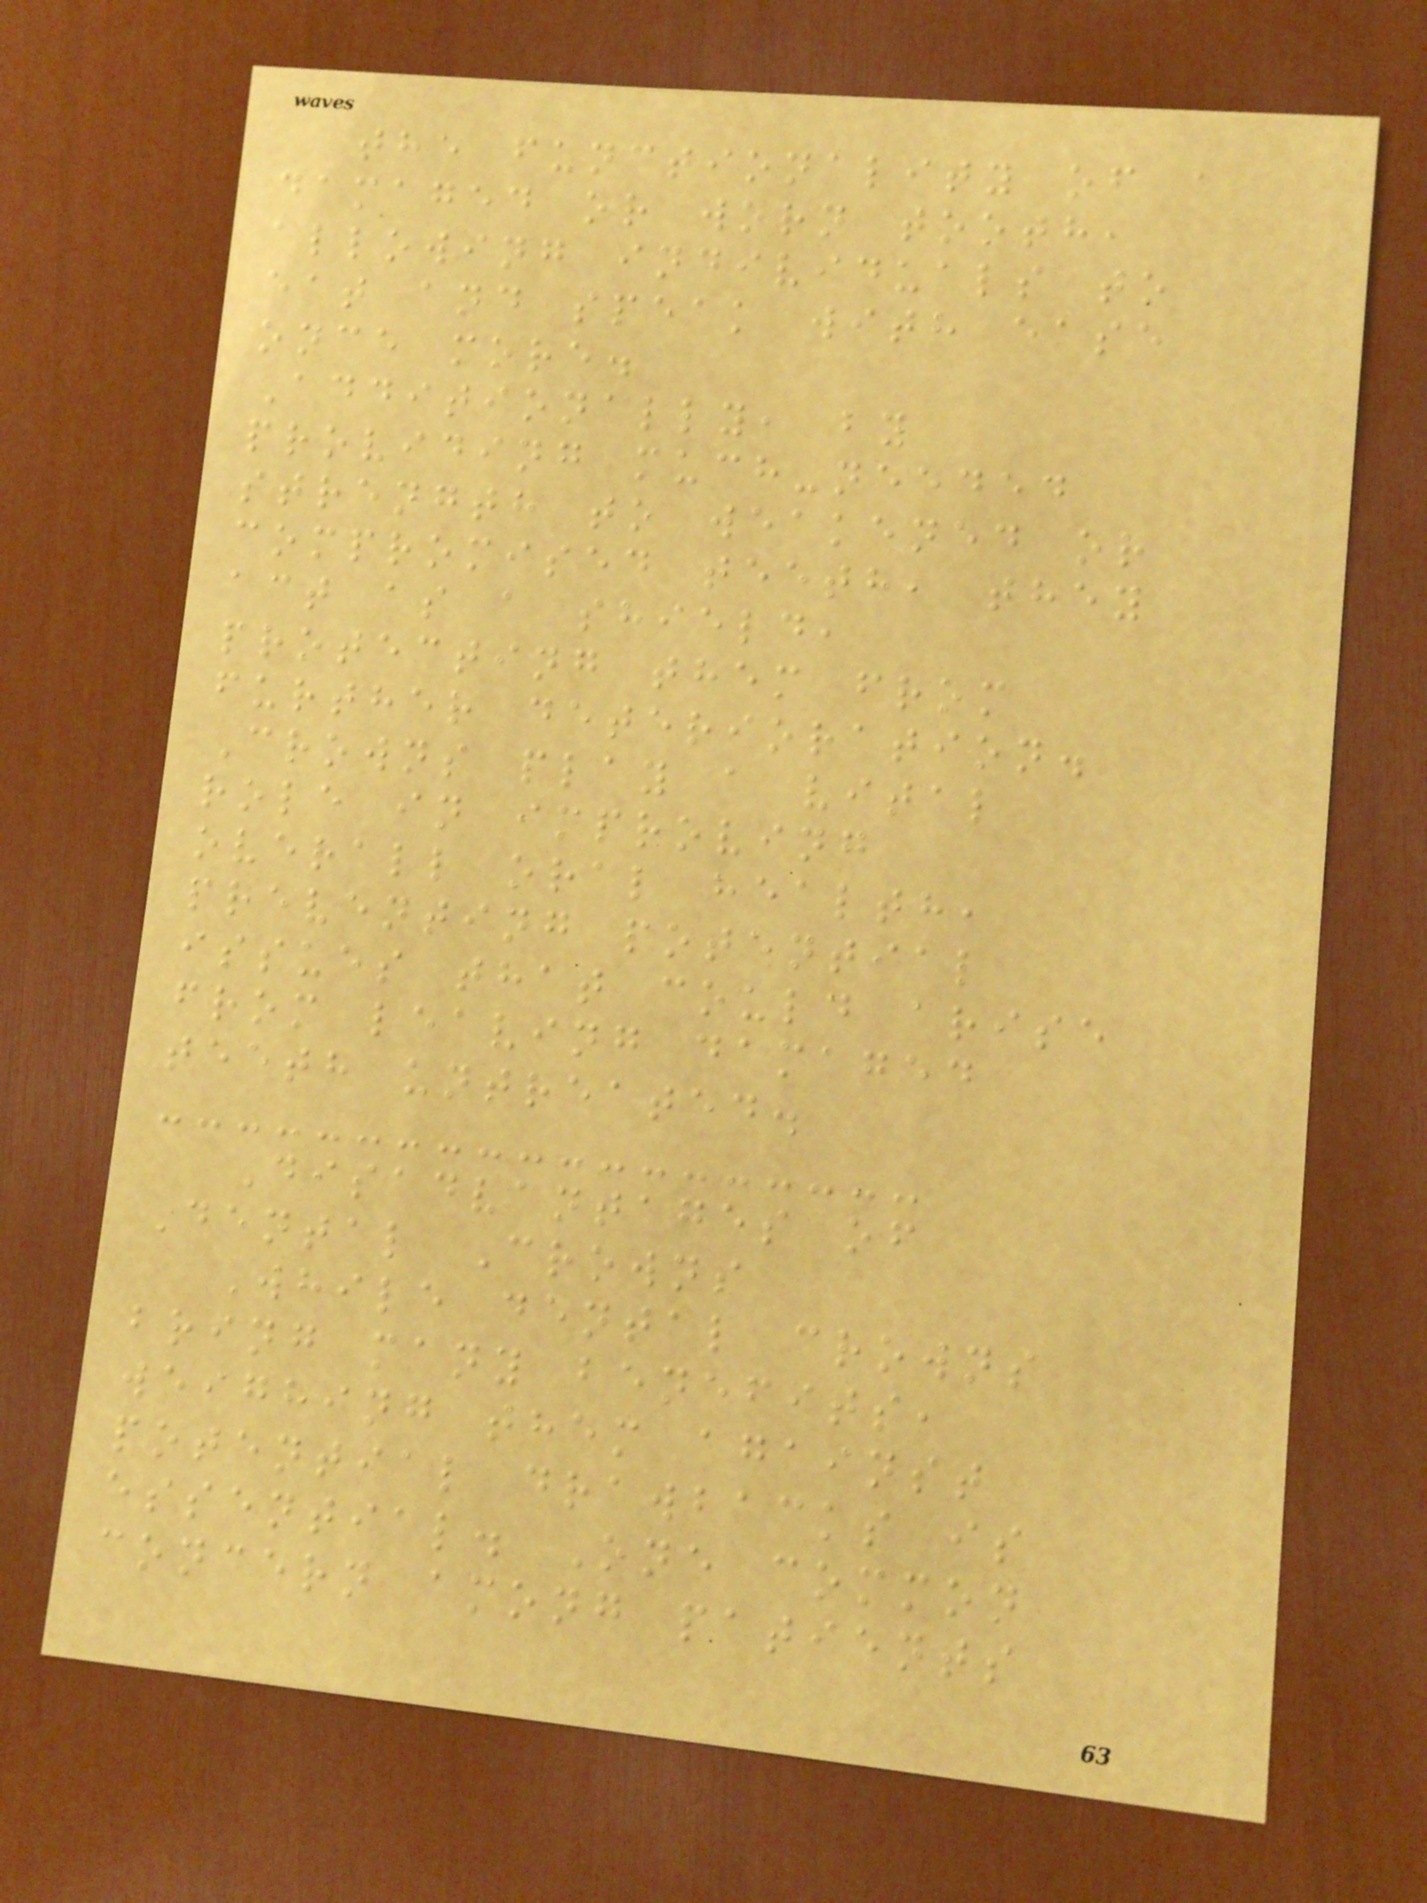the functionality of a
damaged or worn tooth,
allowing individuals to
eat and speak with ease
once more.
Additionally, by
providing much-needed
strength to weakened or
compromised teeth, they
act as a shield,
protecting them from
further deterioration.
Crowns play a vital
role in improving
overall oral health,
preventing potential
issues that could arise
from leaving damaged
teeth untreated.
Disadvantages of
Dental Crowns
While dental crowns
bring many benefits,
weighing them against
potential drawbacks is
essential. One common
concern among patients
